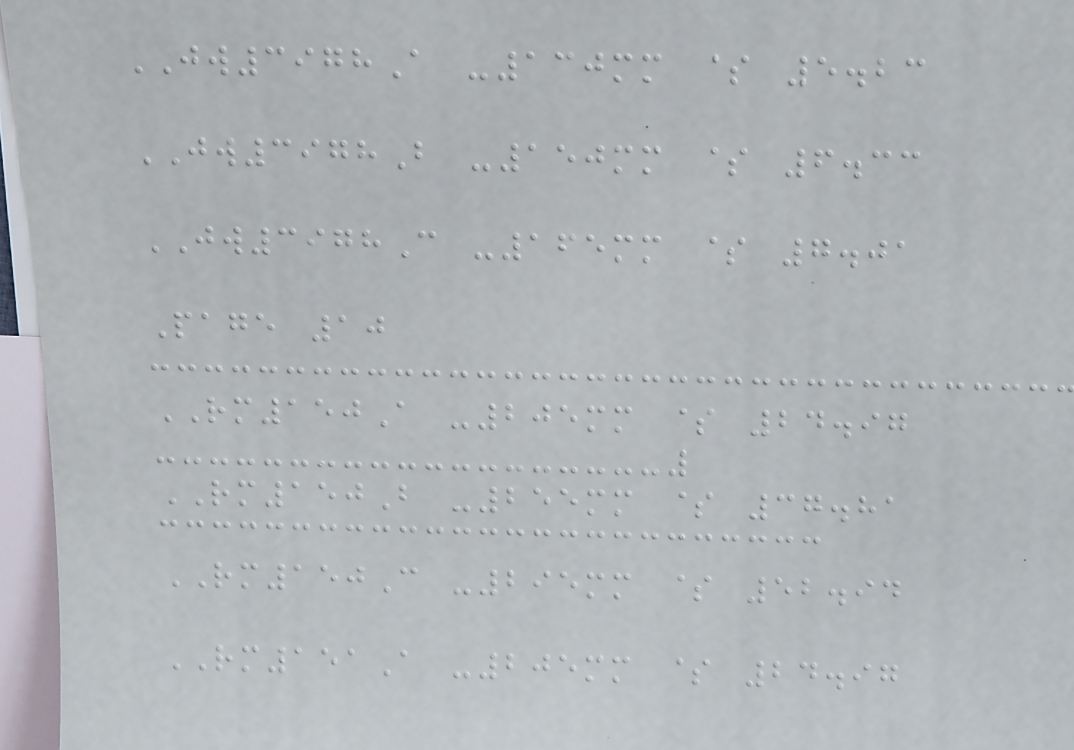JW3978A -130mm $ 5.23
JW3978B -150mm $ 6.33
JW3978C -165mm $ 7.01
Page 10
RM150A -205mm $ 24.97
RM150B -255mm $ 37.81
RM150C -295mm $ 52.94
RM151A -205mm $ 24.97
